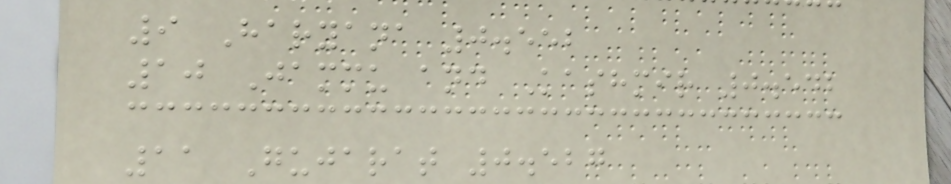9 Haryana 0.552
10 Jammu and Kashmir 0.542
11 Gujarat 0.527
